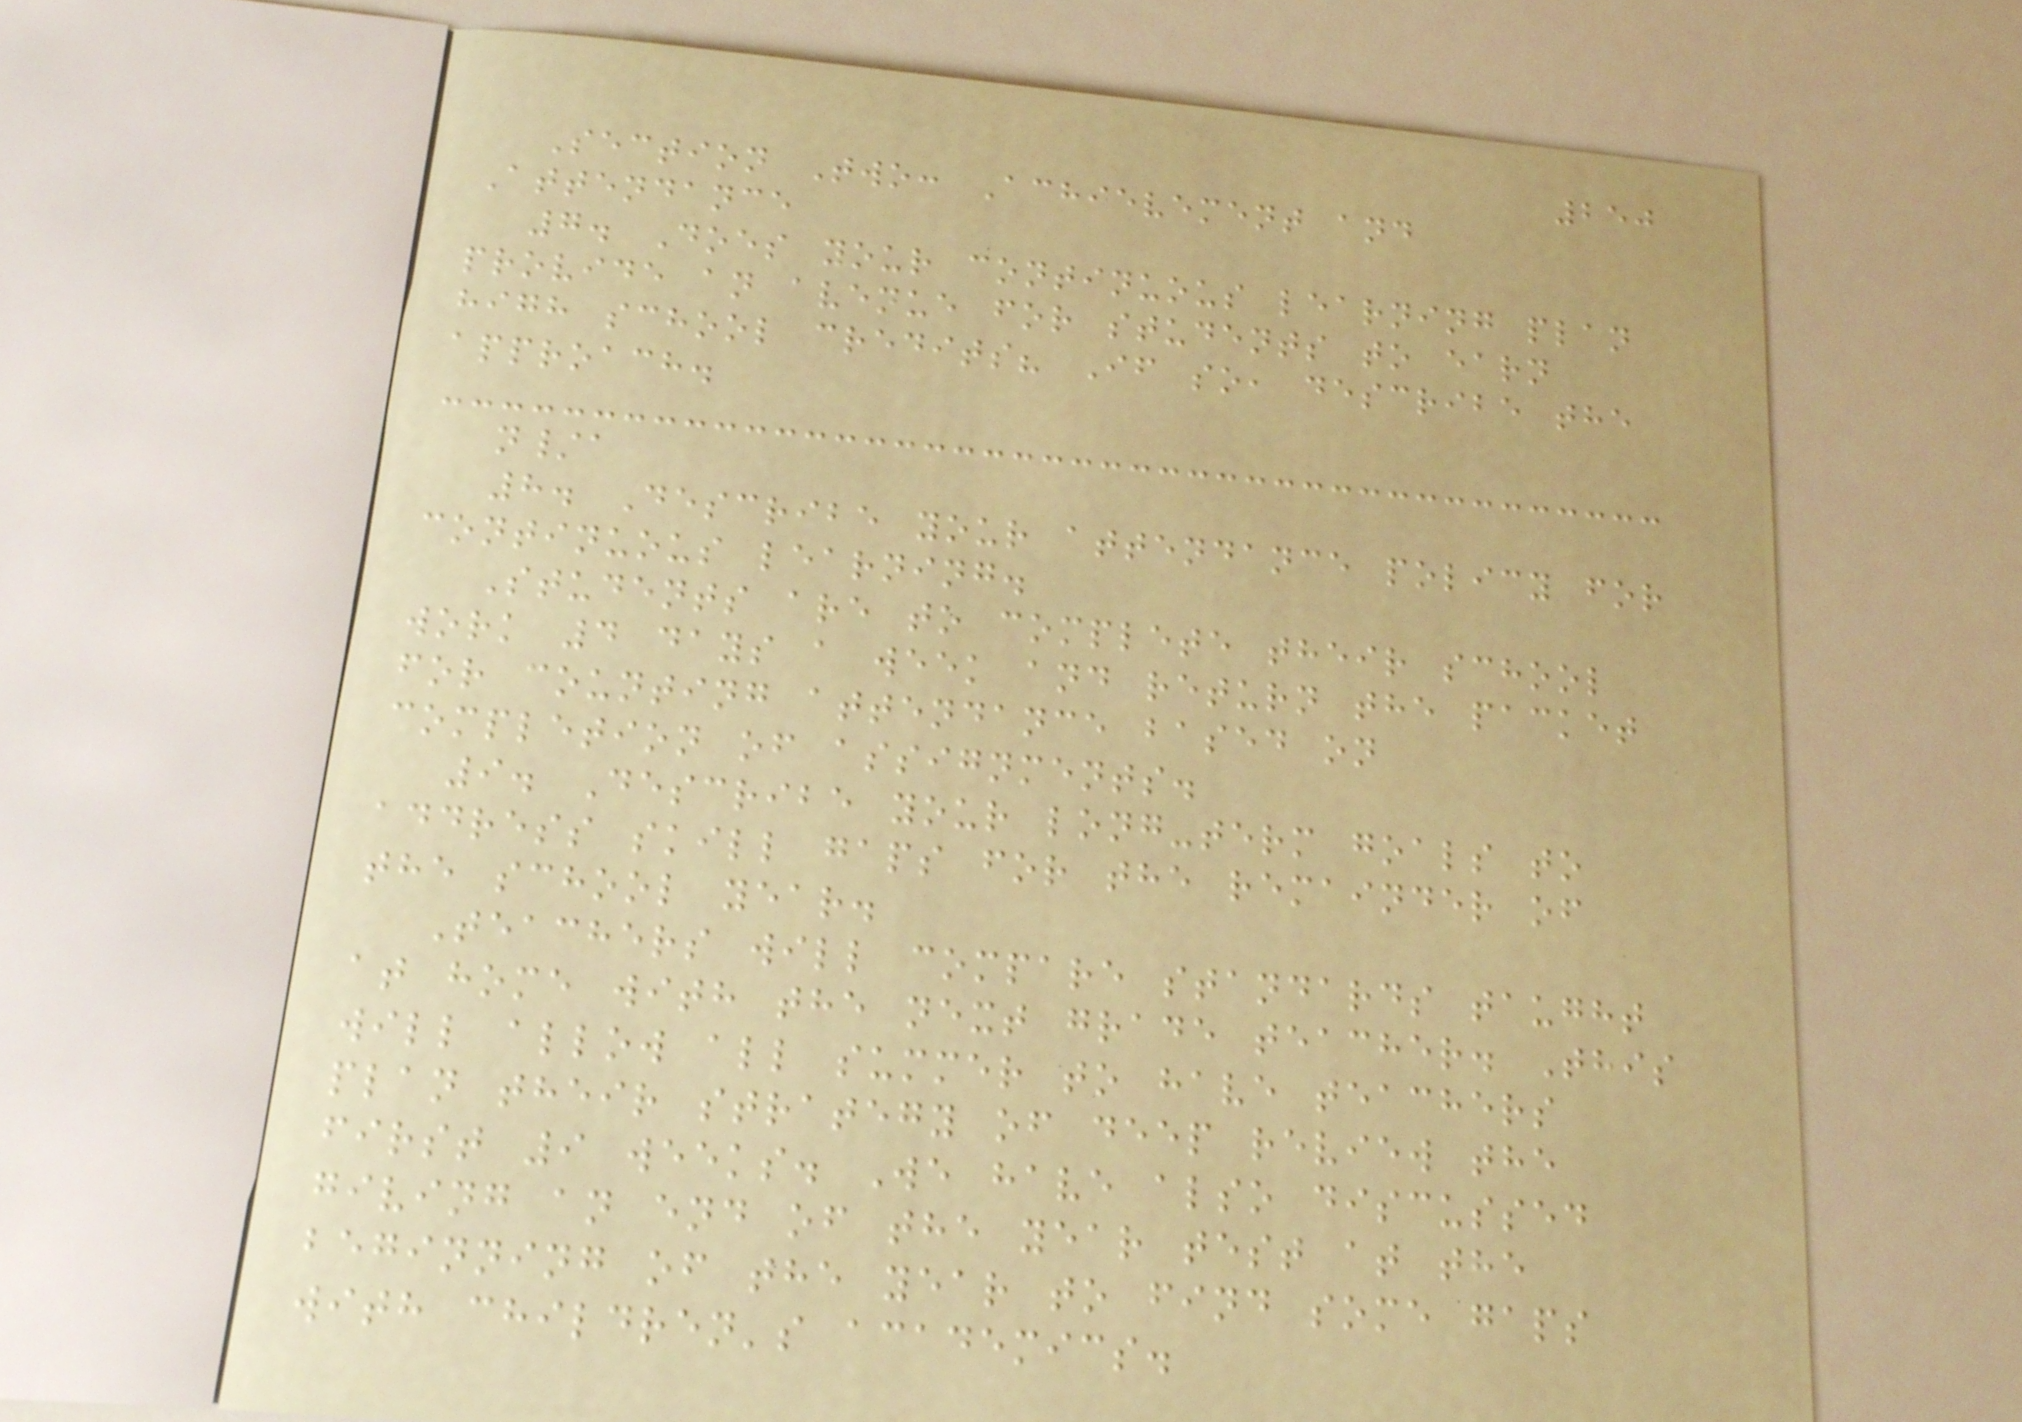250
Section Two: Achievement and
Attendance
7. Does your continuous learning plan
provide an avenue for students to earn
high school credits? If so, describe the
approach.
n/a
8. Describe your attendance policy for
continuous learning.
Students are to complete their school
work 4 days a week and return the packet
for counting attendance based on
completion of assignments.
9. Describe your long-term goals to
address skill gaps for the remainder of
the school year.
Teachers will compare standards taught
at home with the next grade teacher. This
will allow all summer to have teachers
plan their strategy of deep review the
first 9 weeks. We have also discussed
giving an end of the year test at the
beginning of the year to find some gaps
with children's academics.
